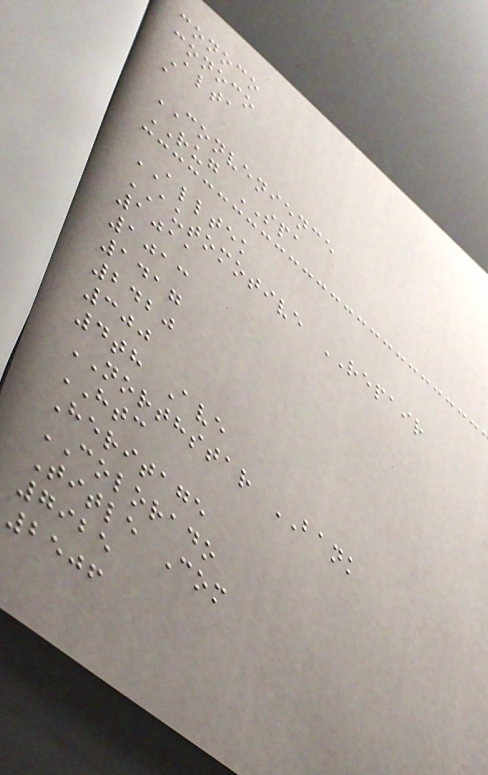conoco
conoco
Alta
a
CONVENIENCE
RUG SPA
ALLTEK
AUTOMOTIVE REPAIR
1011
1013
1417
2420
300
4th Ave
NORTHSTAR BANK
HTC
Heritage
COLORADO
Title Com
7925
2506
